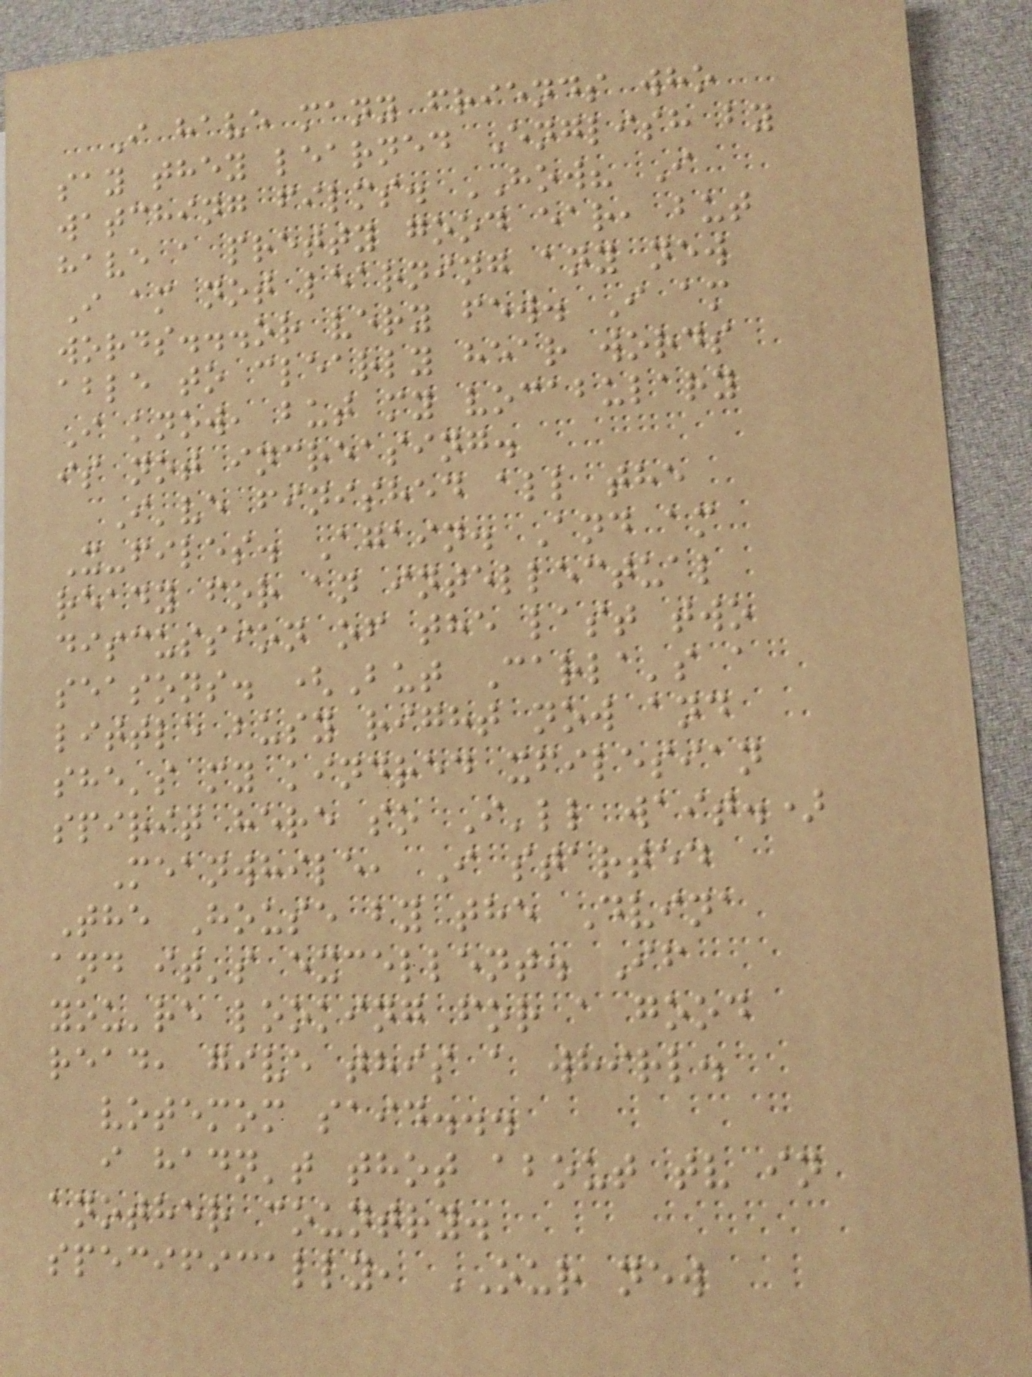I have many friends who
say they learned English by
watching films. HOW? I
have a pretty good ear, but
I am not learning any new
words...or very few. I am
able to clearly hear words
I know, but my vocabulary
is not increasing.
I've finished all the
X-files. Again. And am
ready for an intellectual
discussion of the last two
seasons. (But Carla's a
little busy right now and
she's my kindred xfilesian
spirit here so I'll wait.)
Meanwhile, I started
The House by the Dvina
and it's excellent. If
you're looking for a good
read, give this a whirl.
votemom said...
i hadn't thot about tv in
another country.
specifically, OUR new
